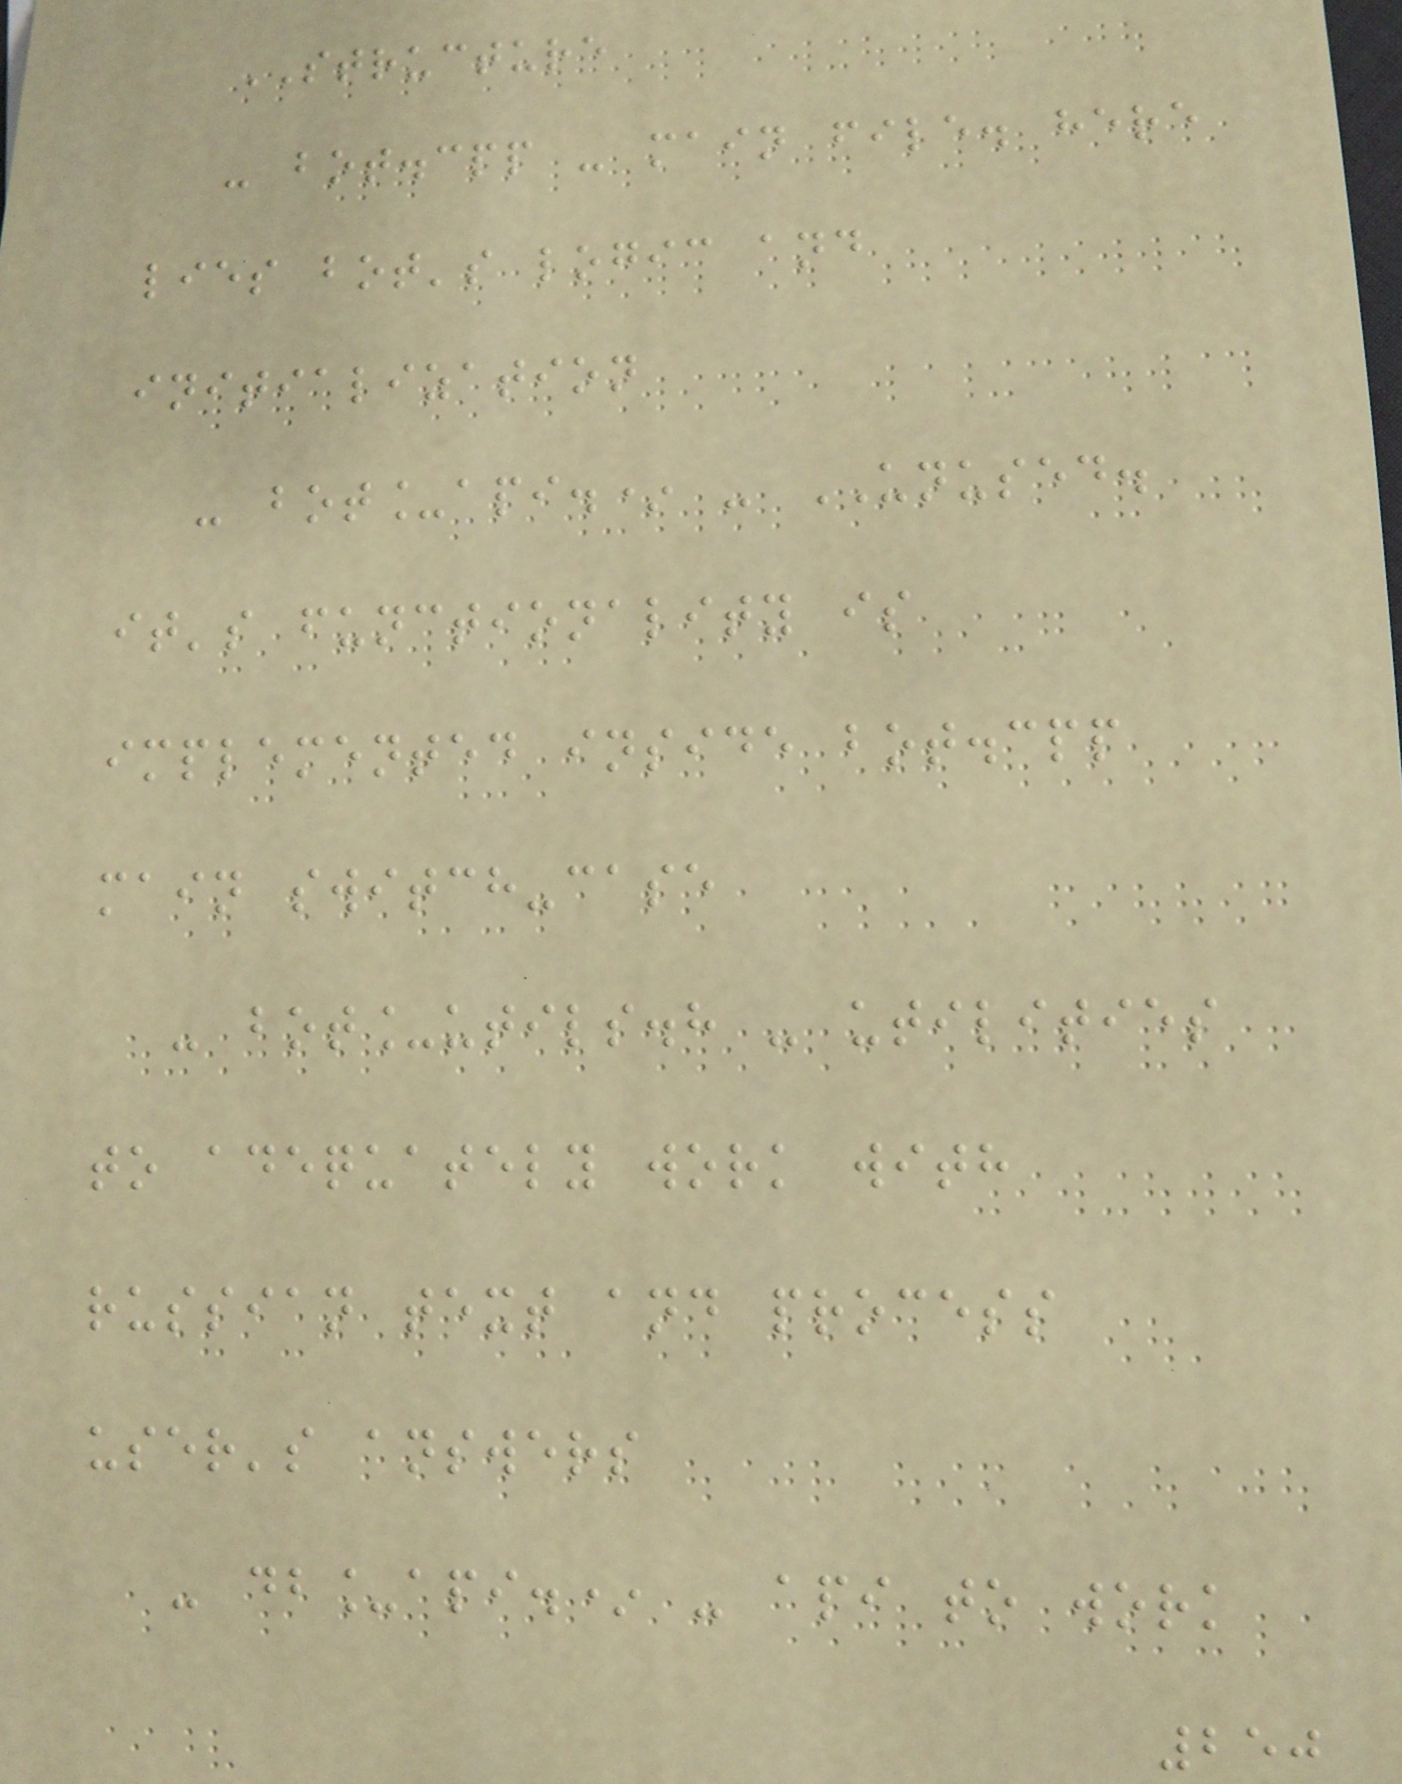STRUCTURE
- bot.cpp - main file. here
lies bot's logic and
initialization
- bot_api.* - UNUSED.
it's functionality is
implemented inside bot.cpp
main switch-case
- bot_utils.h - utilities
to adequately work with
russian text and process
user's answers
- db_api.* - api to work
250
